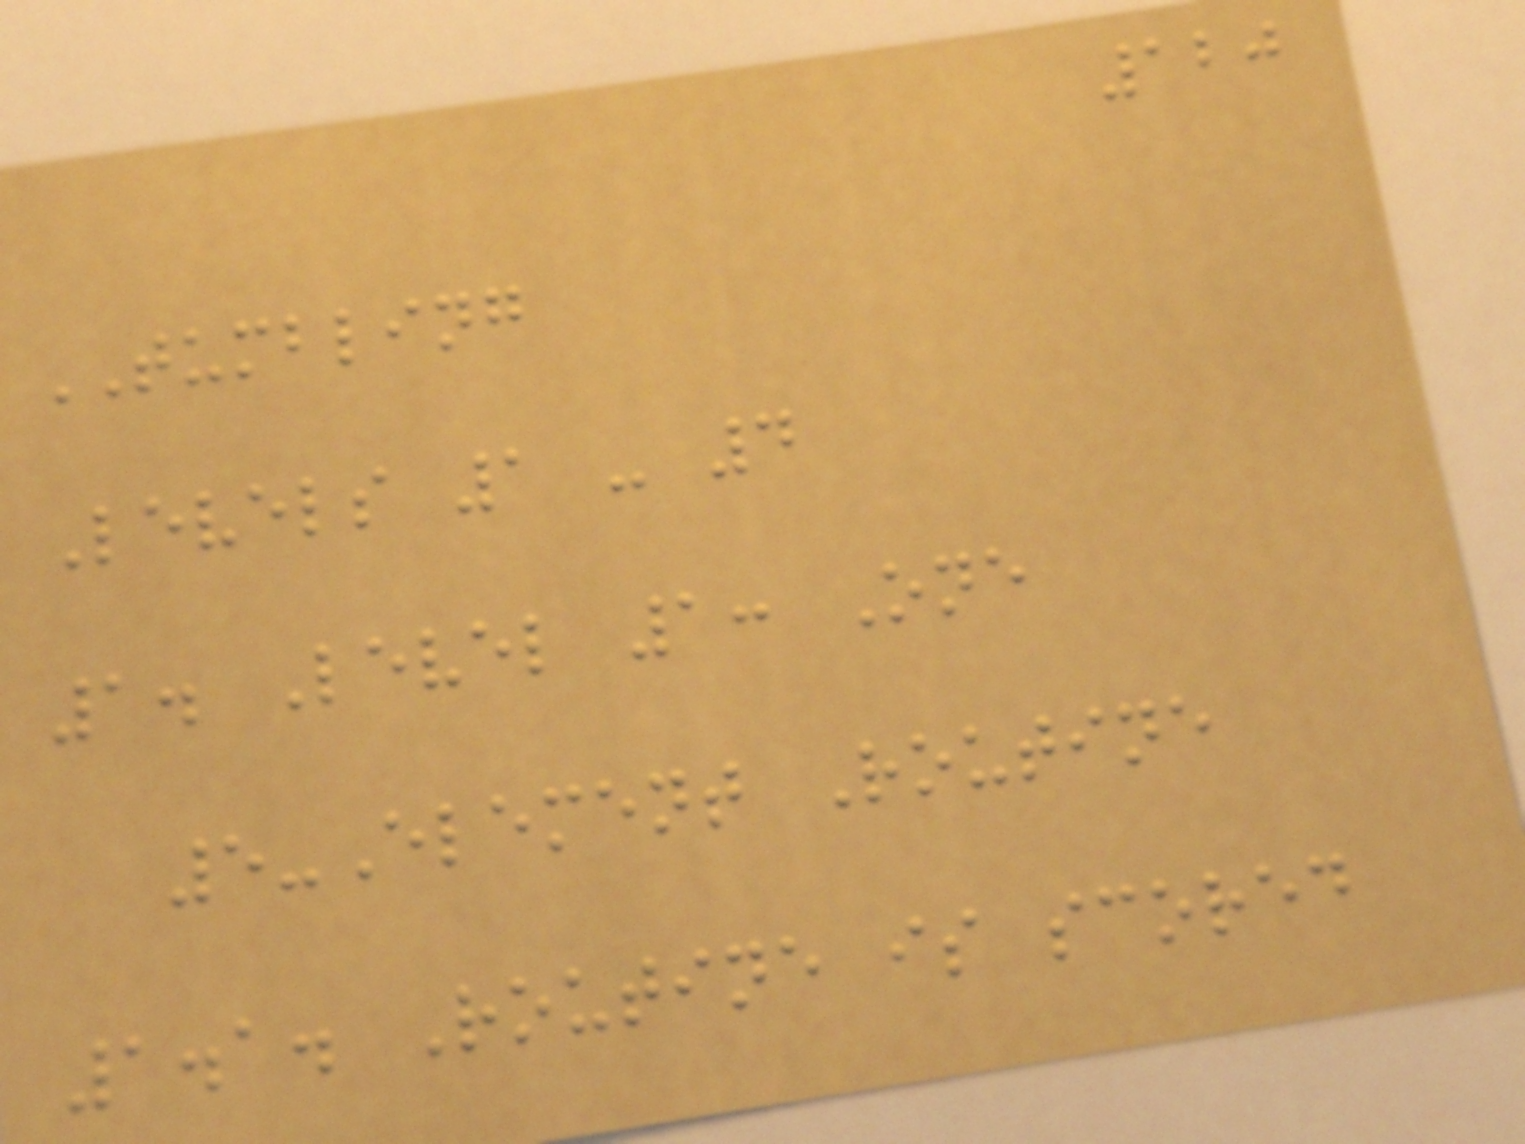120
TUMBLING
Levels 1 - 4
1. Level 1: One
5-Element Routine
1.1. Routine is scored
